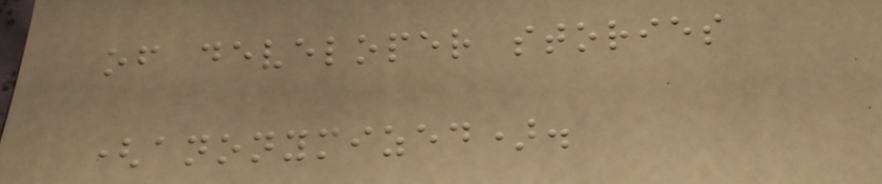of developer stories
(anonymized).
